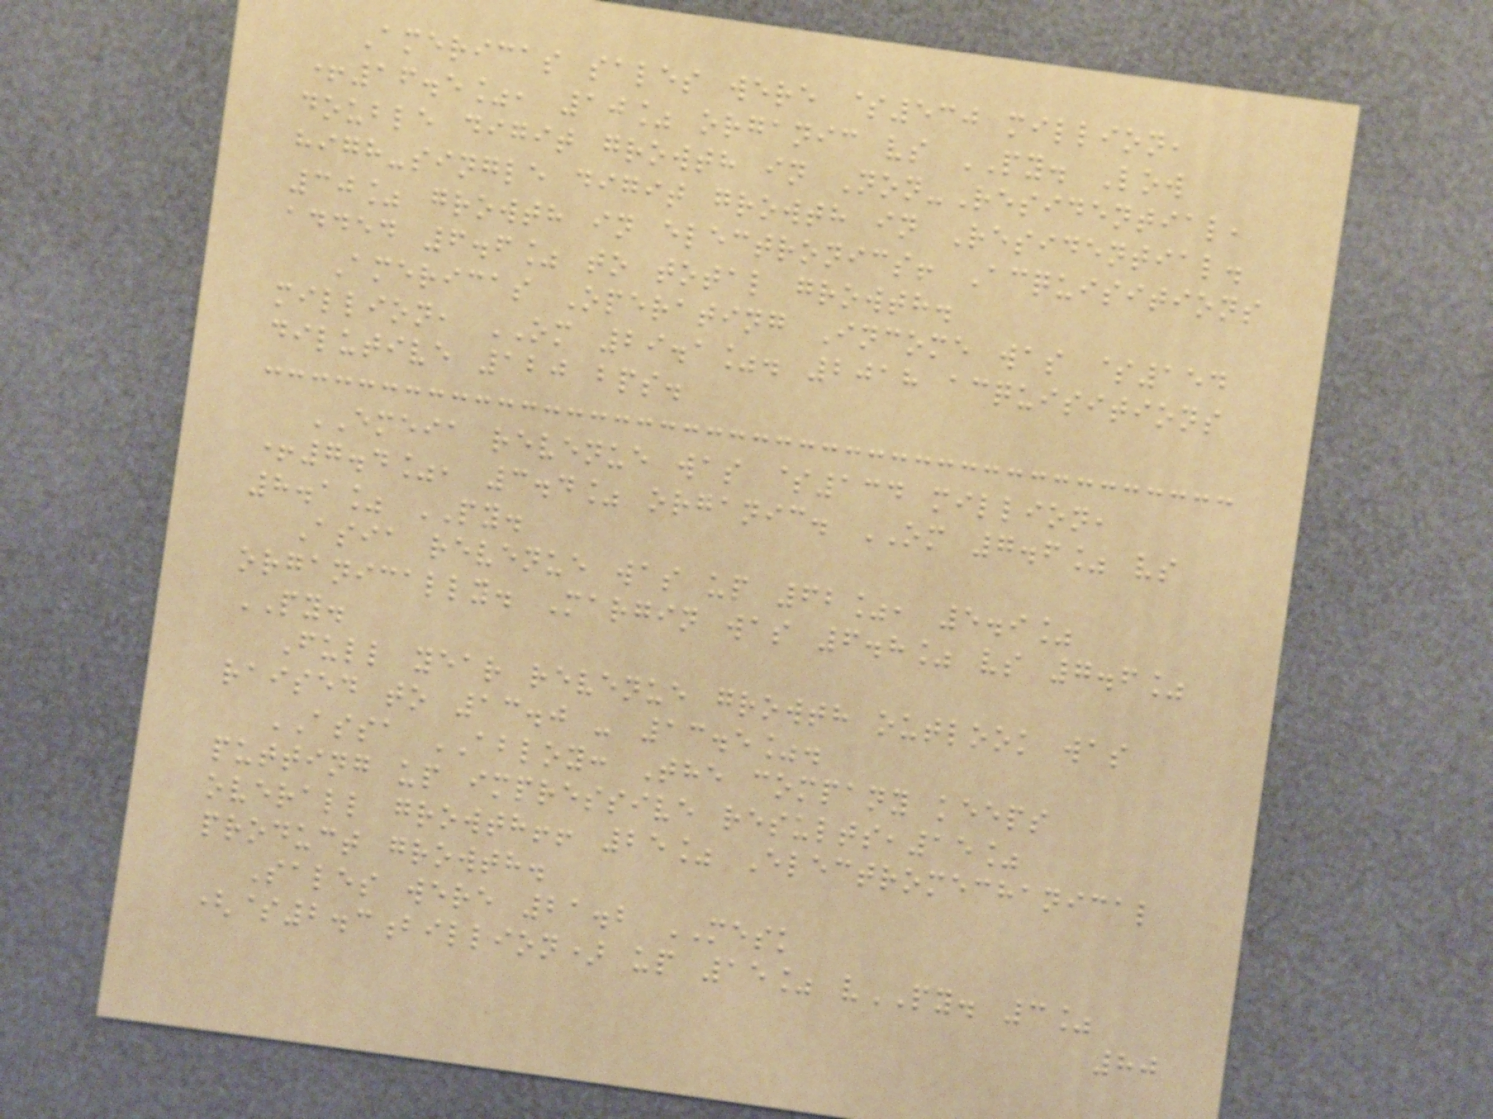Americas sales were $530 million,
+16.5%, 10% organic vs PY. Low
double digit growth in Non-Residential,
high-single digit growth in Residential.
30% growth in electronics! Acquisitions
added 6.6% to total growth.
Americas Operating Income was $154
million, OM 29.1%. 2018 acquisitions
dilutive 120 bps.
EMEIA revenue was $134 million,
+7.4%, 3.4% organic. OM 7.6% vs
8.1% PY.
Asia revenue was up 62%, 5.9%
organically. Margin was 6.8% vs 7.6%
PY.
Full year revenue growth outlook was
raised to 13.0 - 13.5%.
ASSA ABLOY: The company keeps
putting up impressive results,15%
overall growth!! 25% Electromechanical
product growth.
Sales were 21.2 MESK
($2.3billion) up 15% vPY. 3%
80
